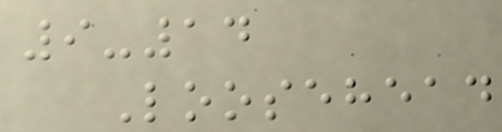9-14
Loosehead
